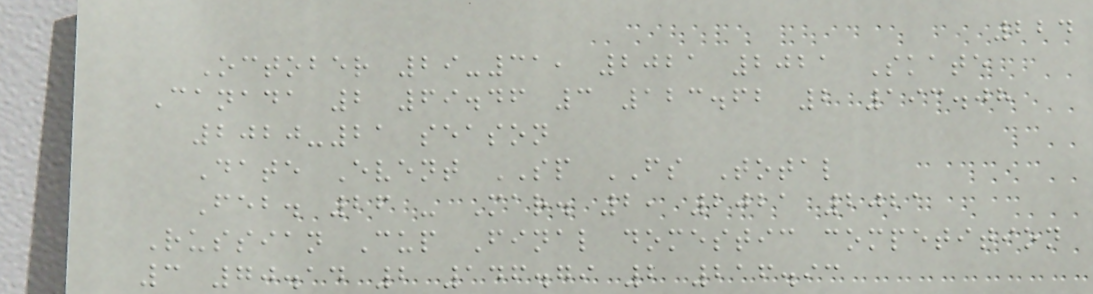224
October 29-31, 2021 2021 Skate
Canada 2 69.46 3 123.62 2 193.08
2020-21 season
Date Event SP FS Total
Feb. 26 - Mar. 2, 2021 2021
Russian Cup Final domestic competition
3 70.14 2 146.79 2 216.93
